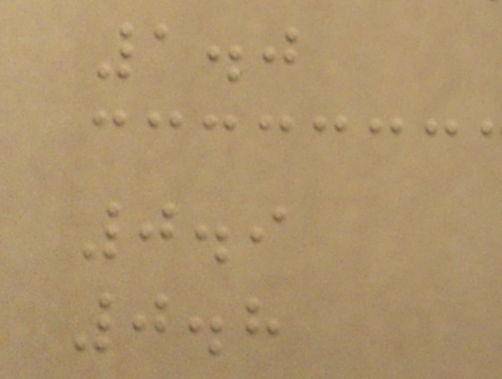1.0
0.9
0.8
